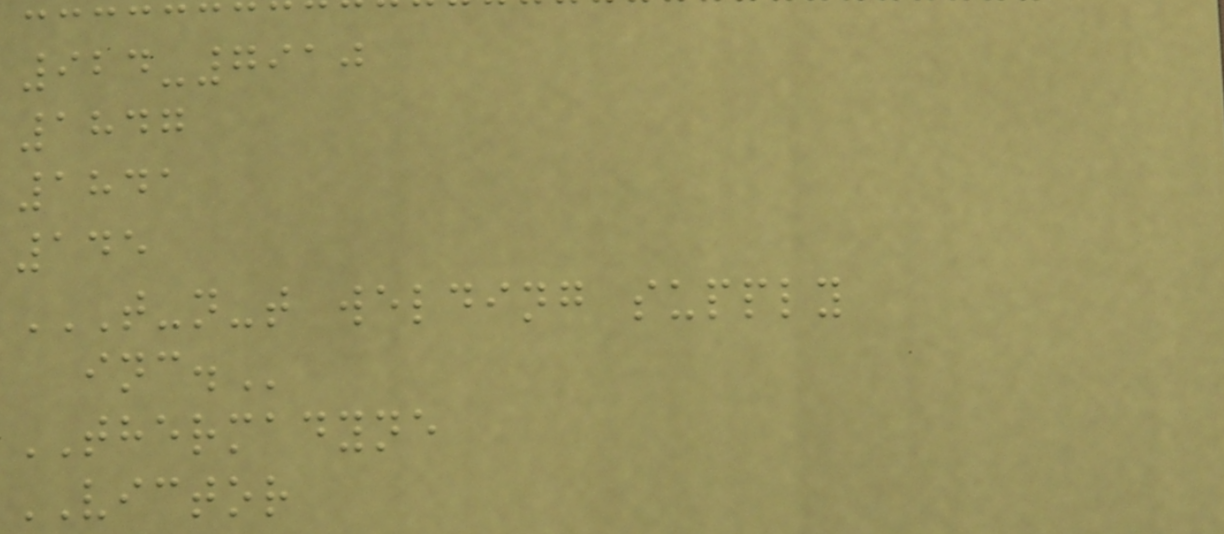924-7910
1847
1841
145
T-N-T WELDING SUPPLY
INC.
THERMADYNE
VICTOR
